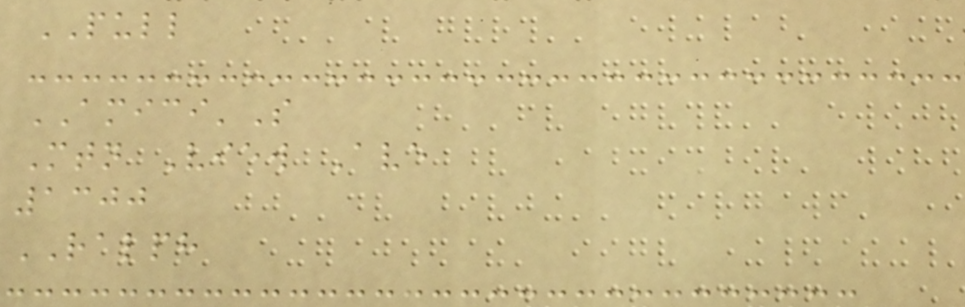PULL
AMICI'S
Mtn View Ave
1300
RALPH
